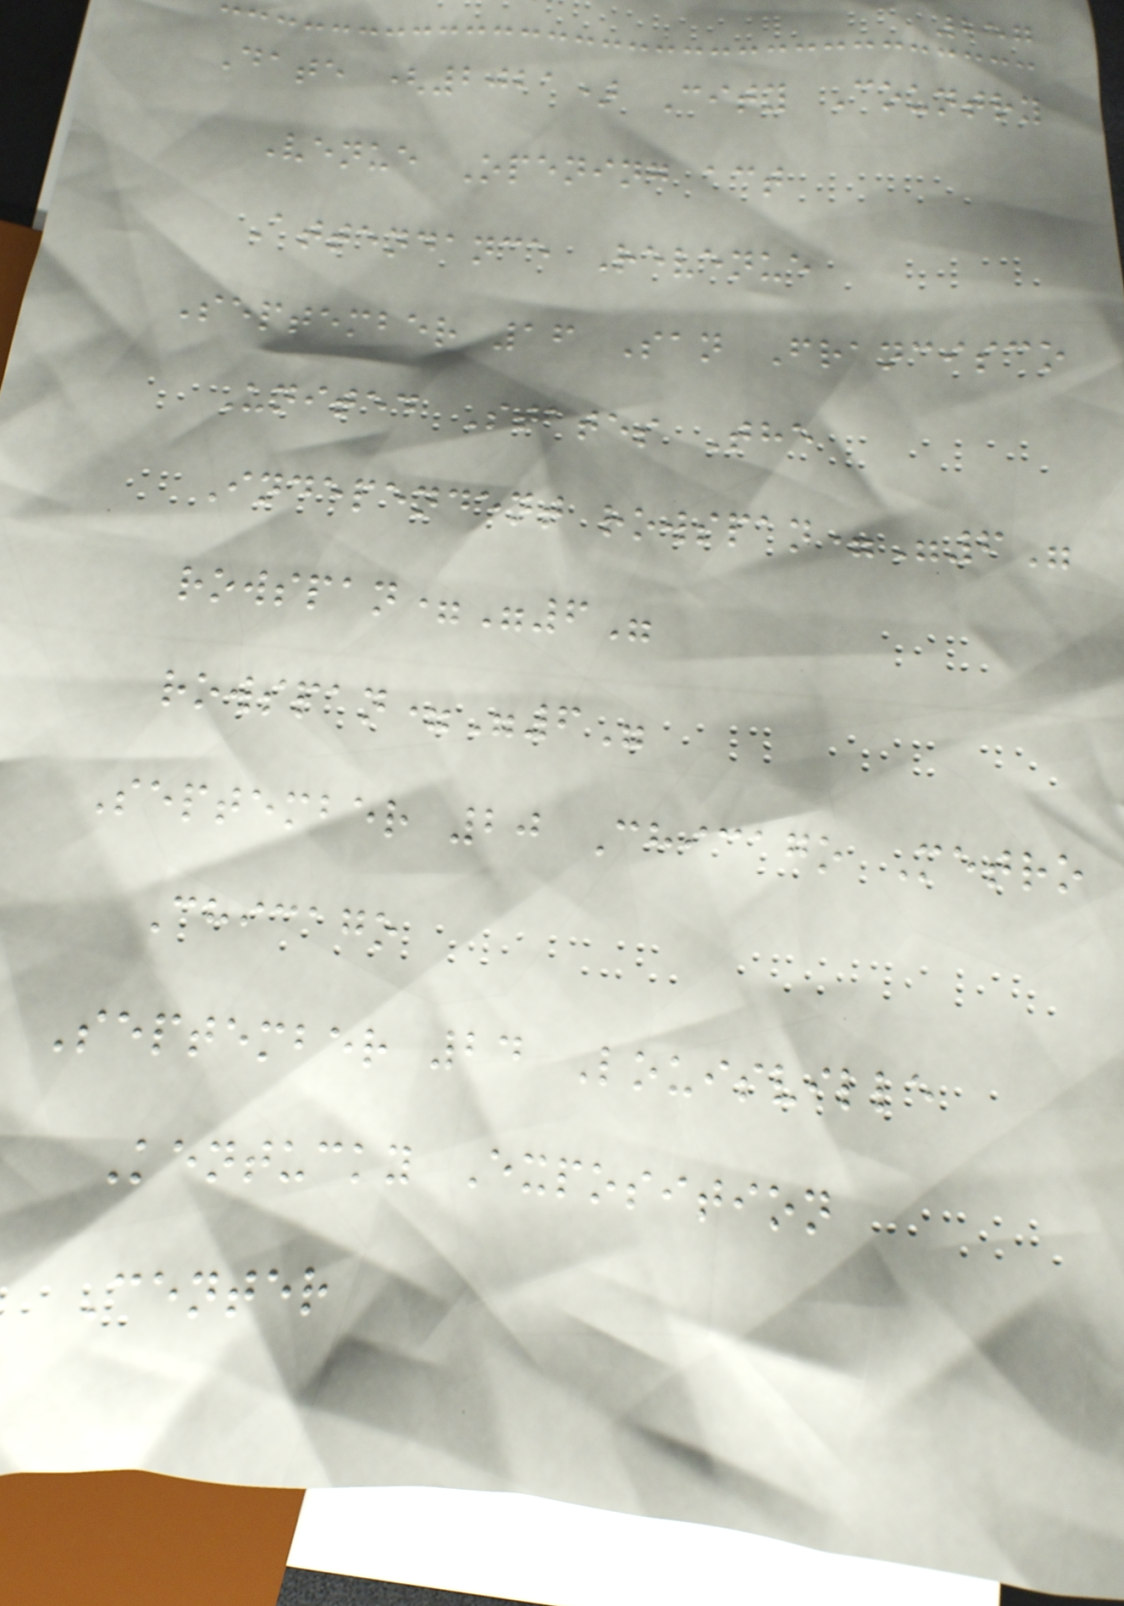257
Date (2021) City Country
Venue Opening act
Attendance Revenue
September 16 San Francisco
United States The
Independent rowspan="6"
rowspan="6"
rowspan="6"
September 20 Chicago Metro
Chicago
September 24 Louisville
Kentucky Exposition
Center
